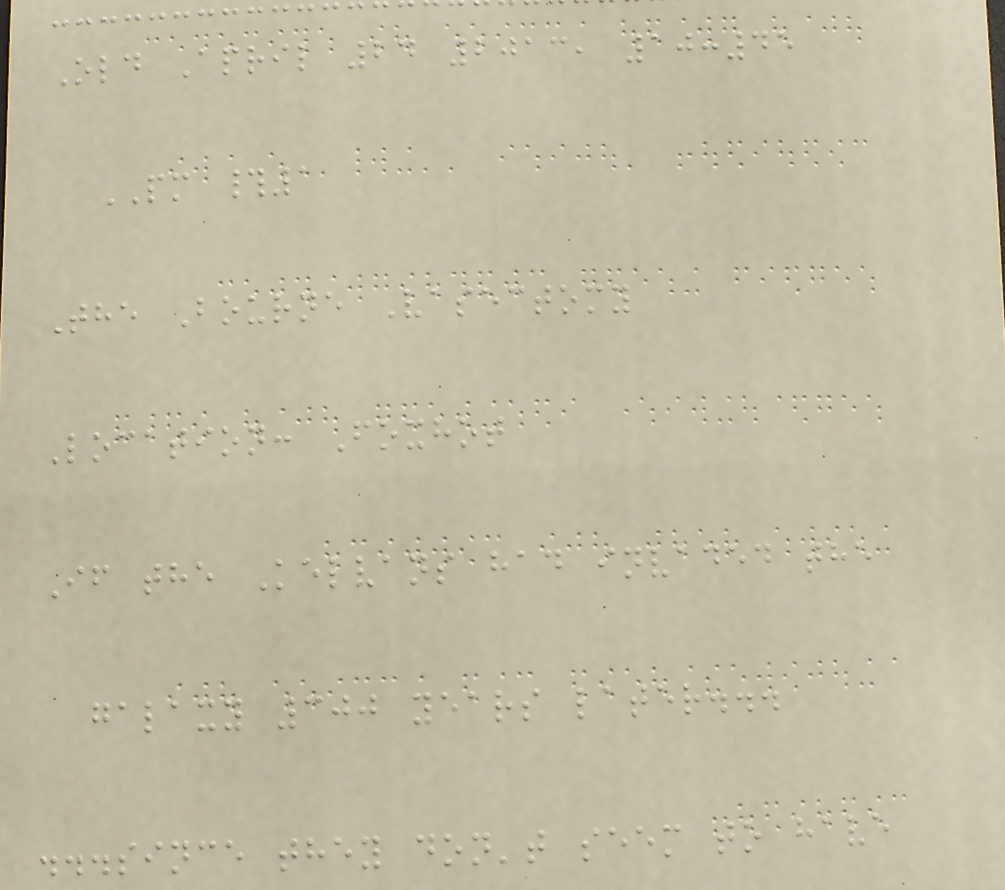Old April 24 2013, 10:45
PM #1
The Bourne Vasectomy
Location: Foxhot
If the Kelvans had invaded the
galaxy 300 years later...
...since they don't seem to have
